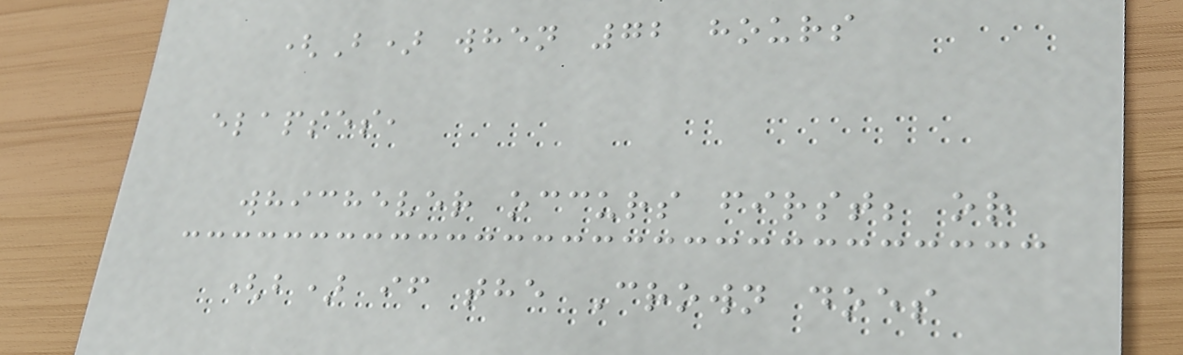(B) when 72 hours
elapses,
whichever occurs first; or
(b) if the Crown does
